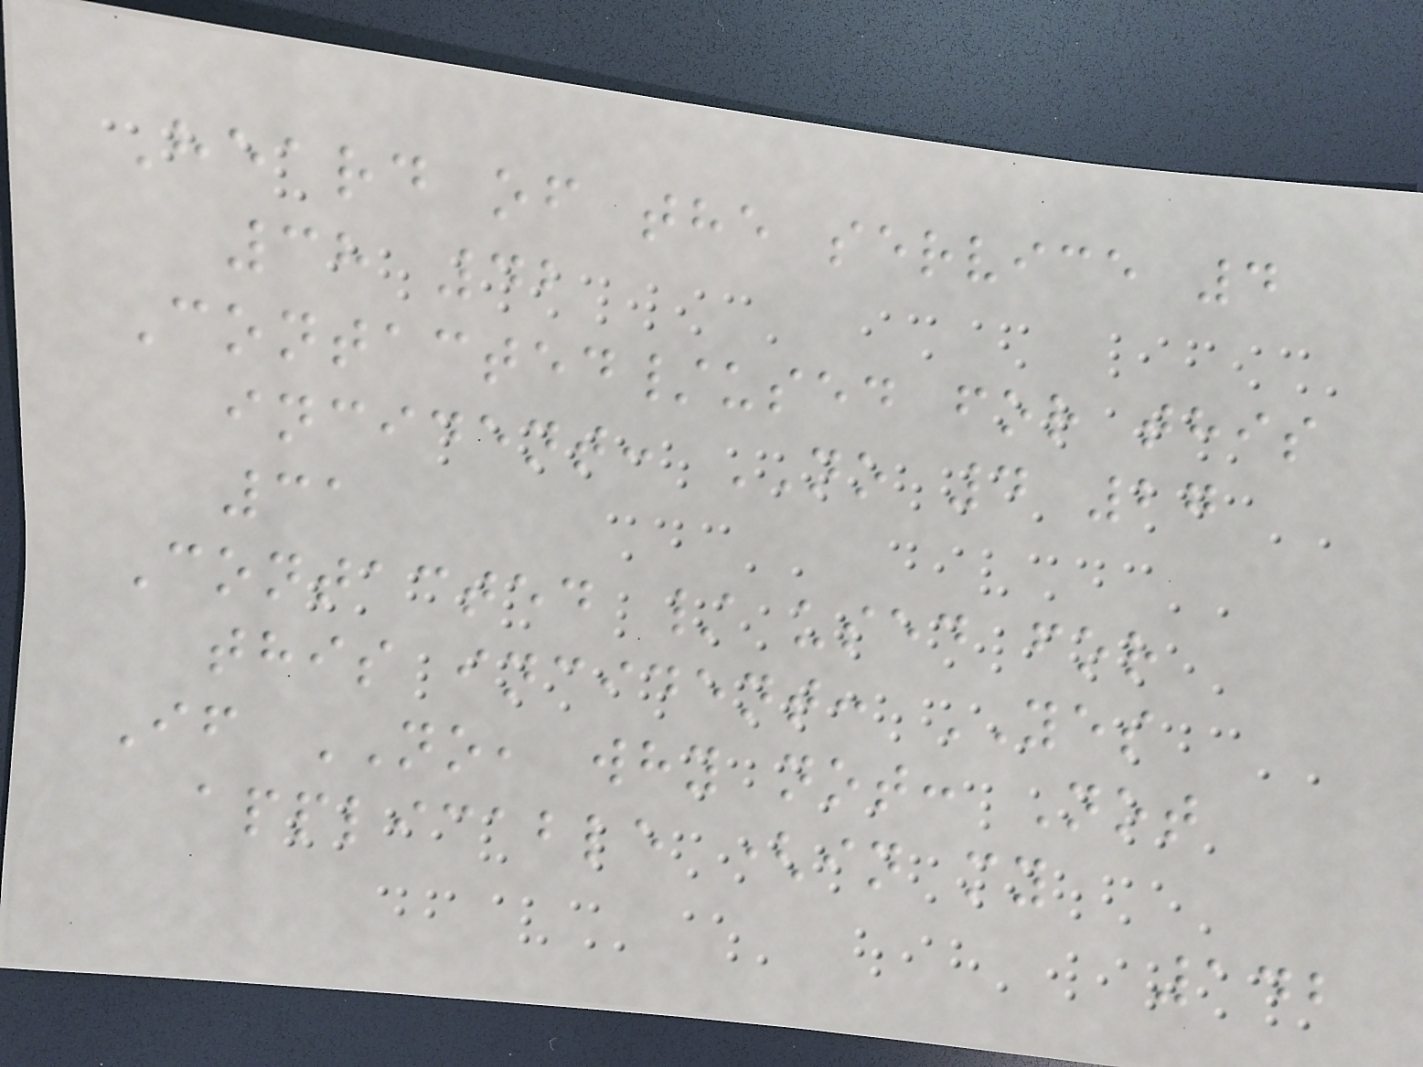Heard of the service 4
38 42
Contacted/used for this
incident: NO 4 27
31
Contacted / used for
this incident: YES
If NO, why not: Not
applicable (in my
142
